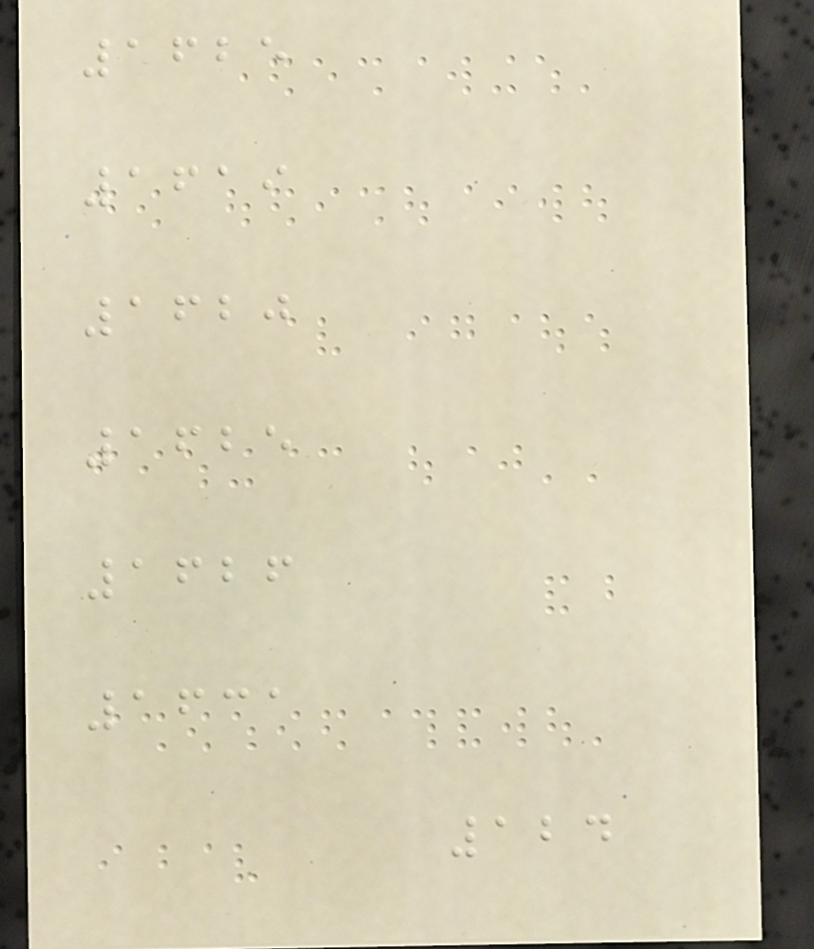1625
1619
1620
1625
1626
1631
124
